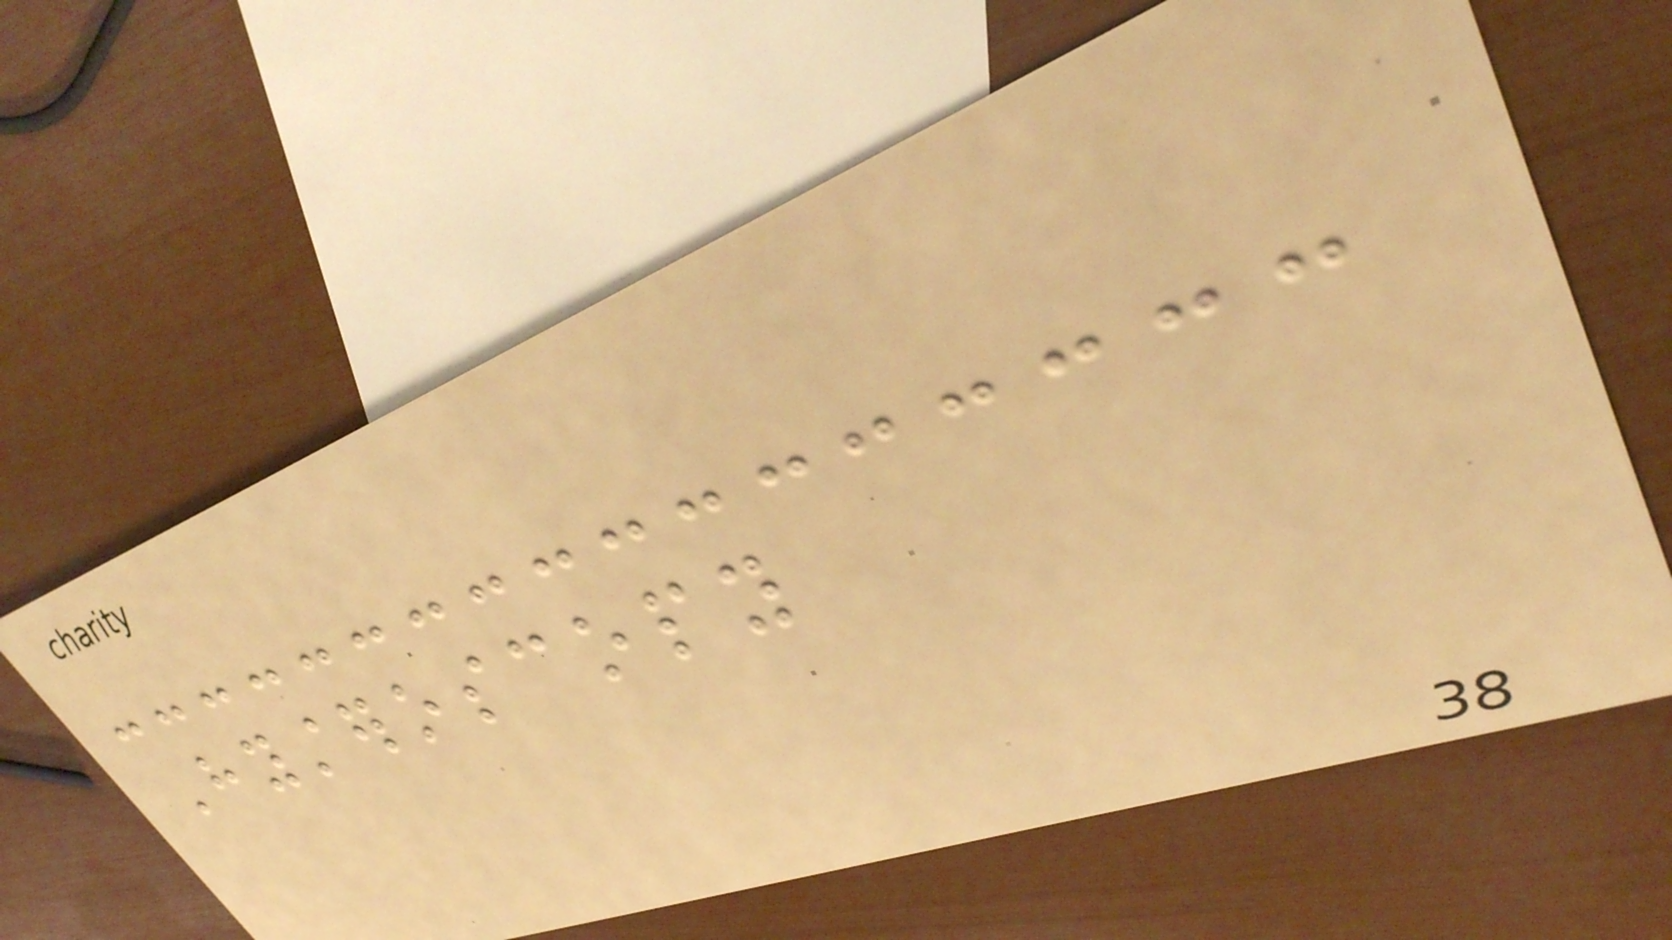Hysteroscopy
